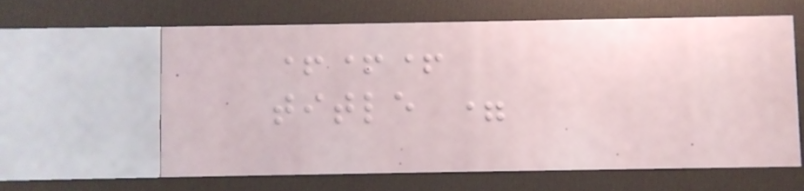+++
title =
